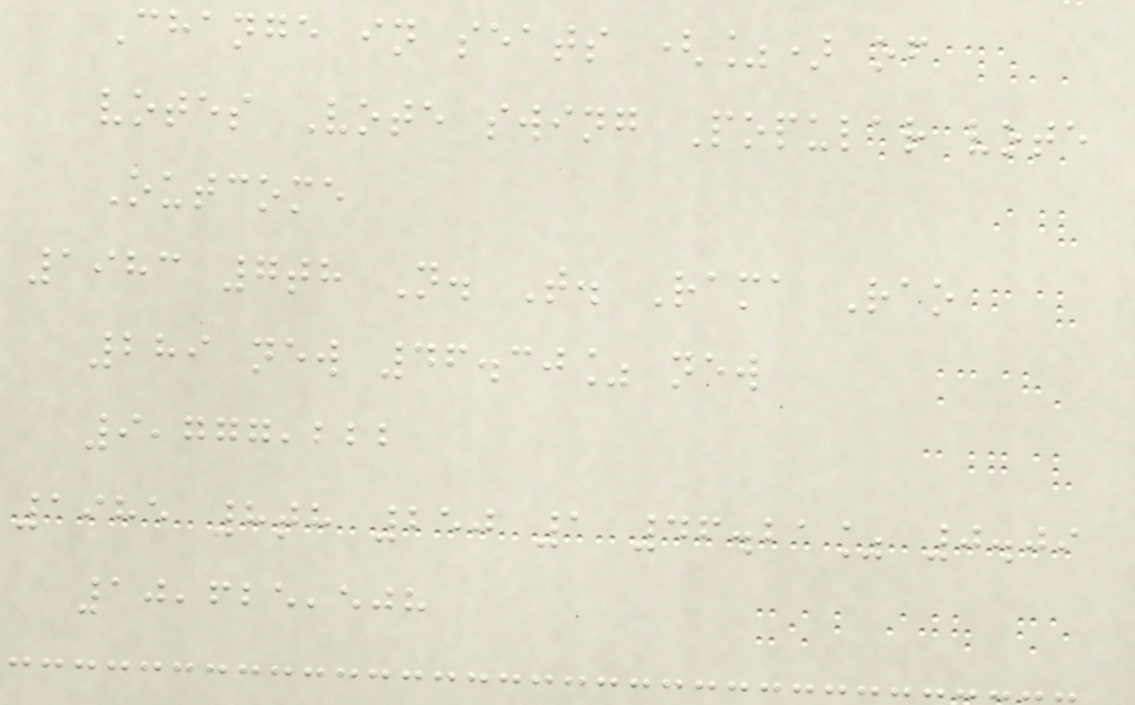Change in seats (%) of
votes Vote swing Popular vote
Outcome
1983 7th N. T. Rama Rao
289 new 46.30% new
9,777,222
1985 8th 250 1 46.21% 0.09
10,625,508
